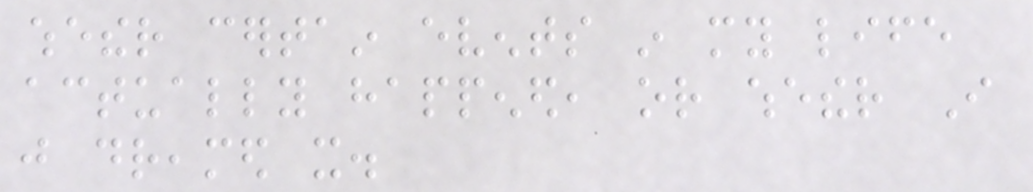whether certain events in my life
actually happened, or whether I
just dreamed it.
